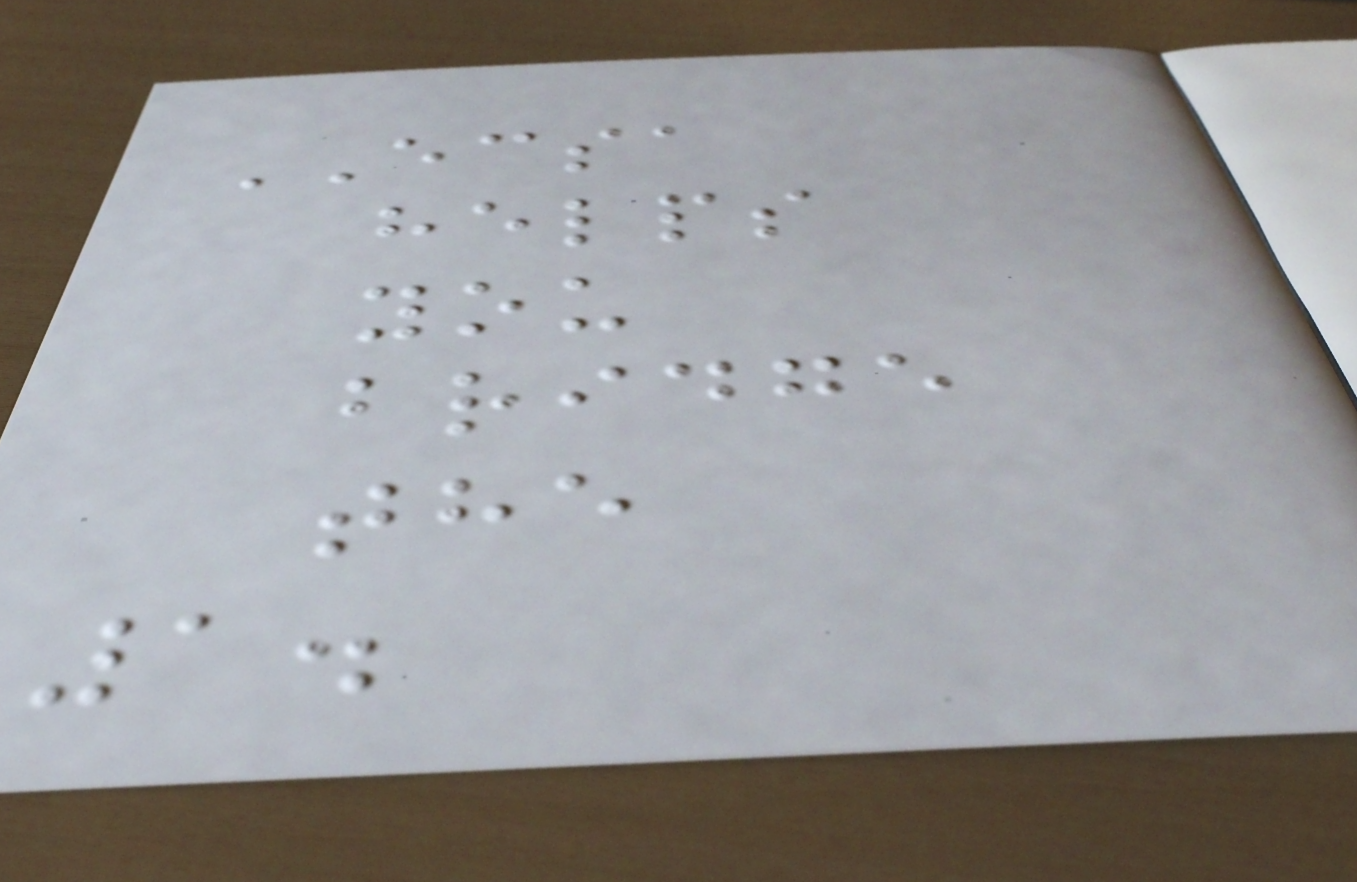ECSA
helps
you
bridge
the
1.
